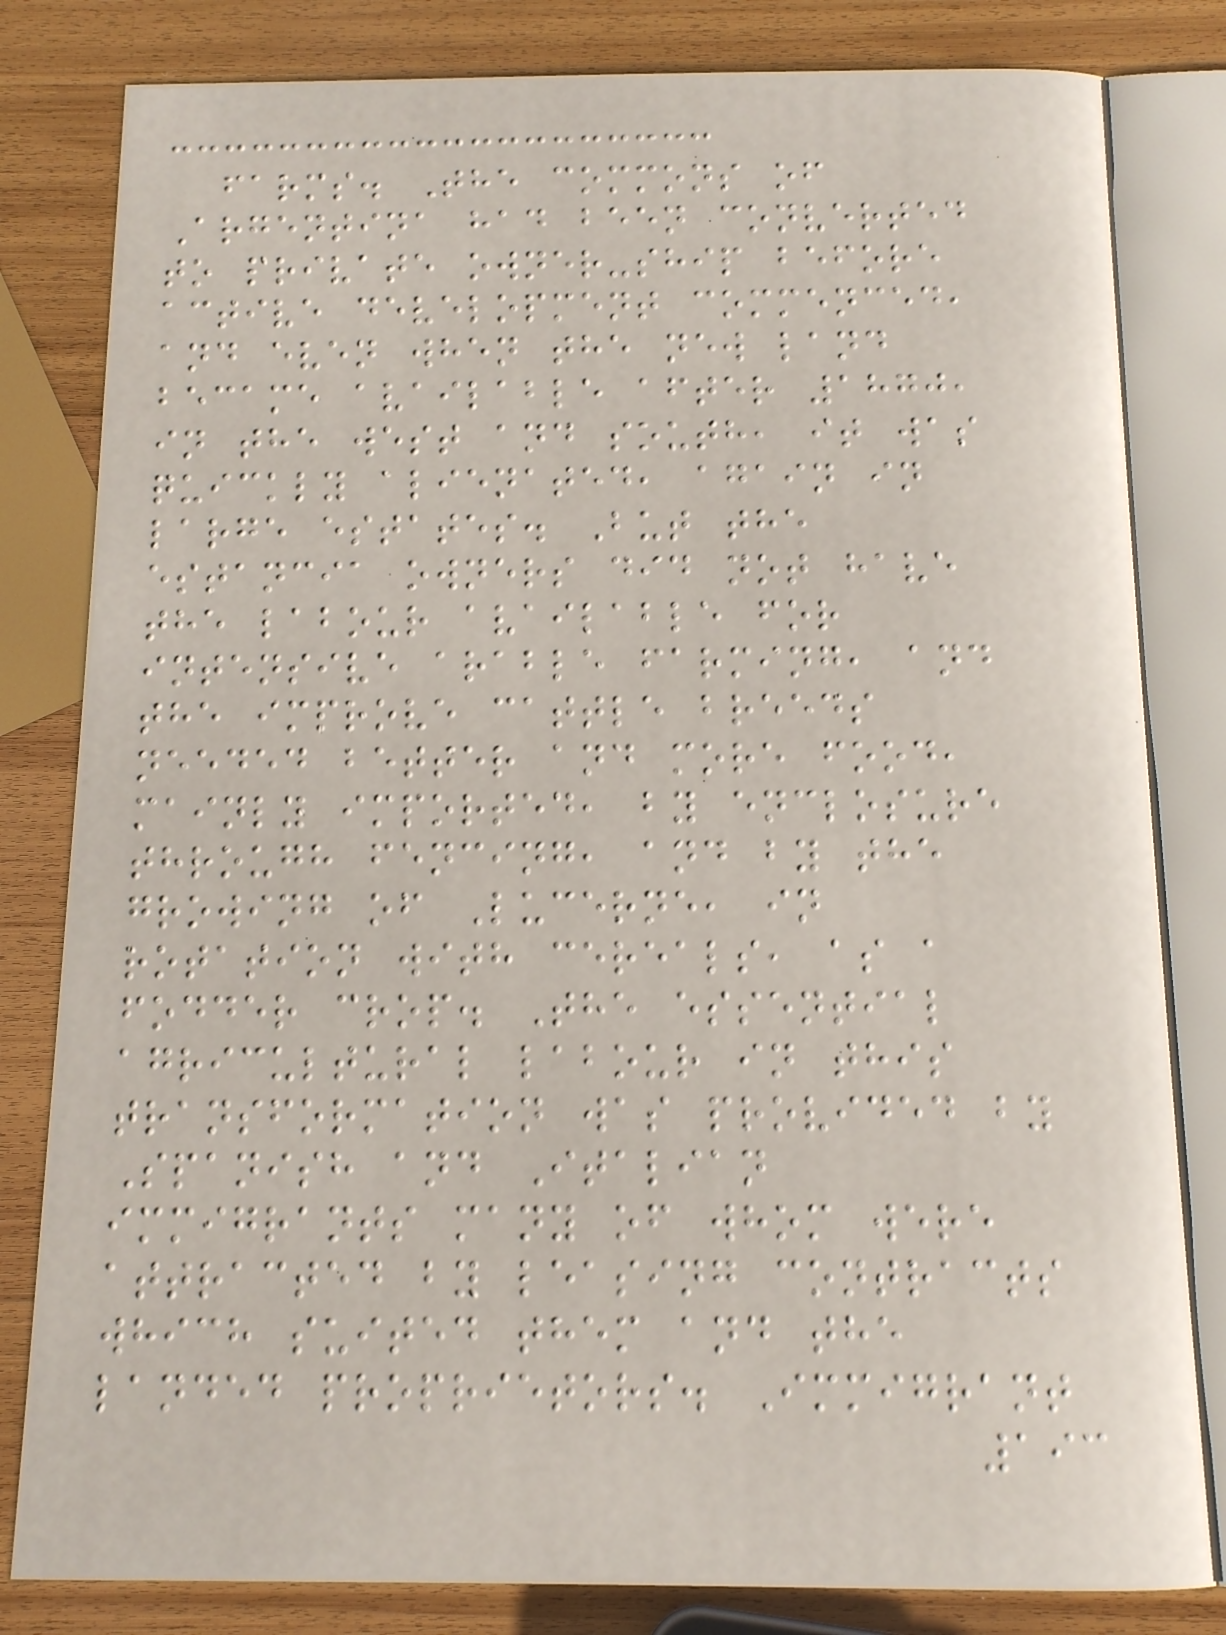farms. The commons of
Argentina had been converted
to private owner-ship before
active development commenced,
and even when the new land
became available after 1870,
in the west and south, it was
quickly alienated, again in
large estates. But the
estancia owners did not have
the labour available for
intensive arable farming, and
the improve cattle breeds
needed better and more food,
mainly imported, by enclosure
through fencing, and by the
growing of Lucerne, in
rotation with cereals, as a
fodder crop. The essential
agricultural labour in this
transformation was provided by
Spanish and Italian
immigrants many of whom were
attracted by leasing contracts
which suited them and the
landed proprietors. Immigrant
193
